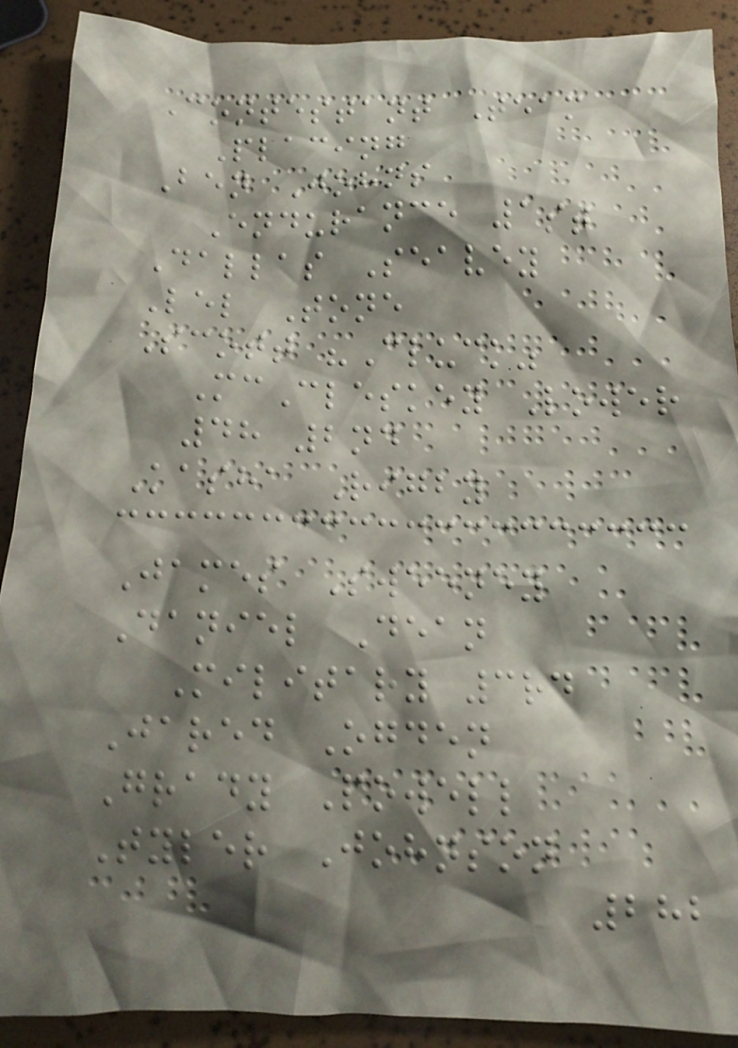Contestant Team
Placing
Ben Johns
Endurance 1st
Dallas Seavey
Lel Tone
Scott "Cluck"
McCleskey Lower
48 2nd
Kasha Rigby
James Sweeney
Daniel Dean
Military 3rd
Jared Ogden
Grady Powell
Tyler Johnson
282
